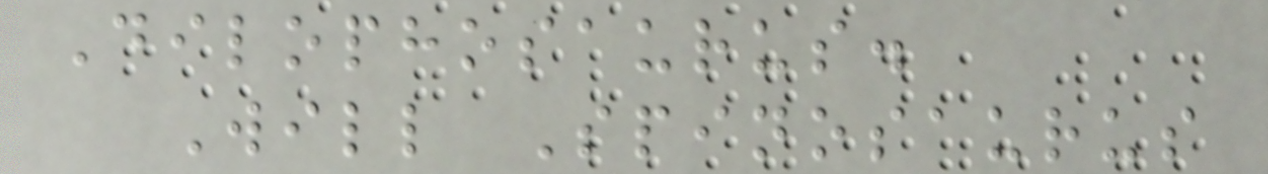Dilophosaurus.
Will Spinosaurus
